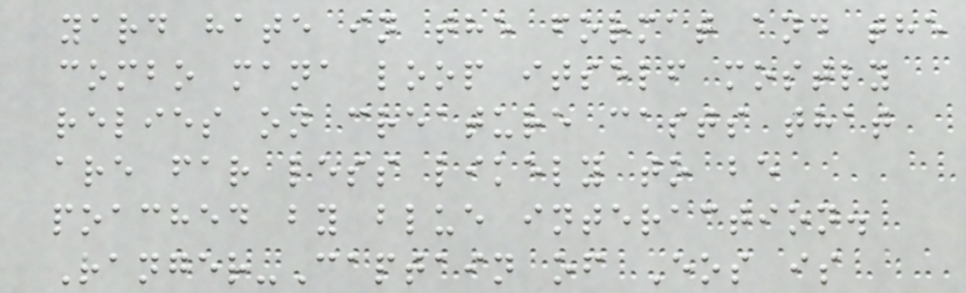yard hate in the format and the
combo mana loop itself mostly
relies on creature casts that
are far less likely to be
poached by blue interaction.
Ranger-Captain of Eos is
